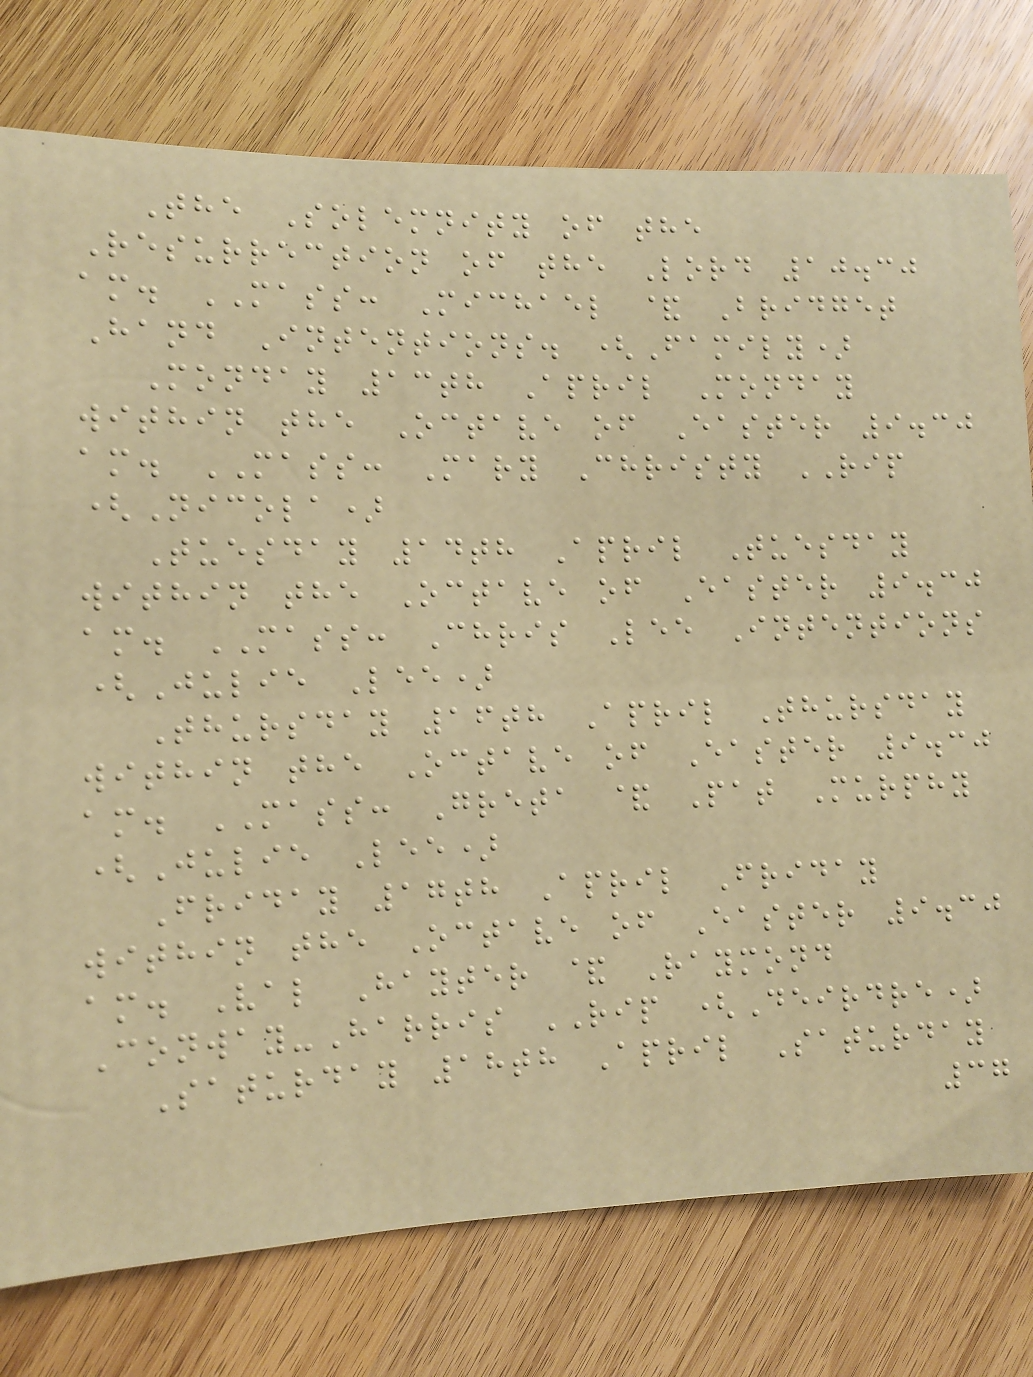The Solemnity of the
Resurrection of the Lord 10.30
am. MASS: Michael & Bridget
Hand Intentions. (Family)
Monday 13th April Monday
within the Octave of Easter 9.30
am. MASS: Mary Christy RIP
(Nicola)
Tuesday 14th April Tuesday
within the Octave of Easter 9.30
am. MASS: Chris Lee Intentions
(Julie Lee)
Thursday 16th April Thursday
within the Octave of Easter 9.30
am. MASS: Greta & Pat Murphy
(Julie Lee)
Friday 17th April Friday
within the Octave of Easter 9.30
am. Val Hayter & Raymond
Conway-Harris RIP (Deirdre)
Saturday 18th April Saturday
37
